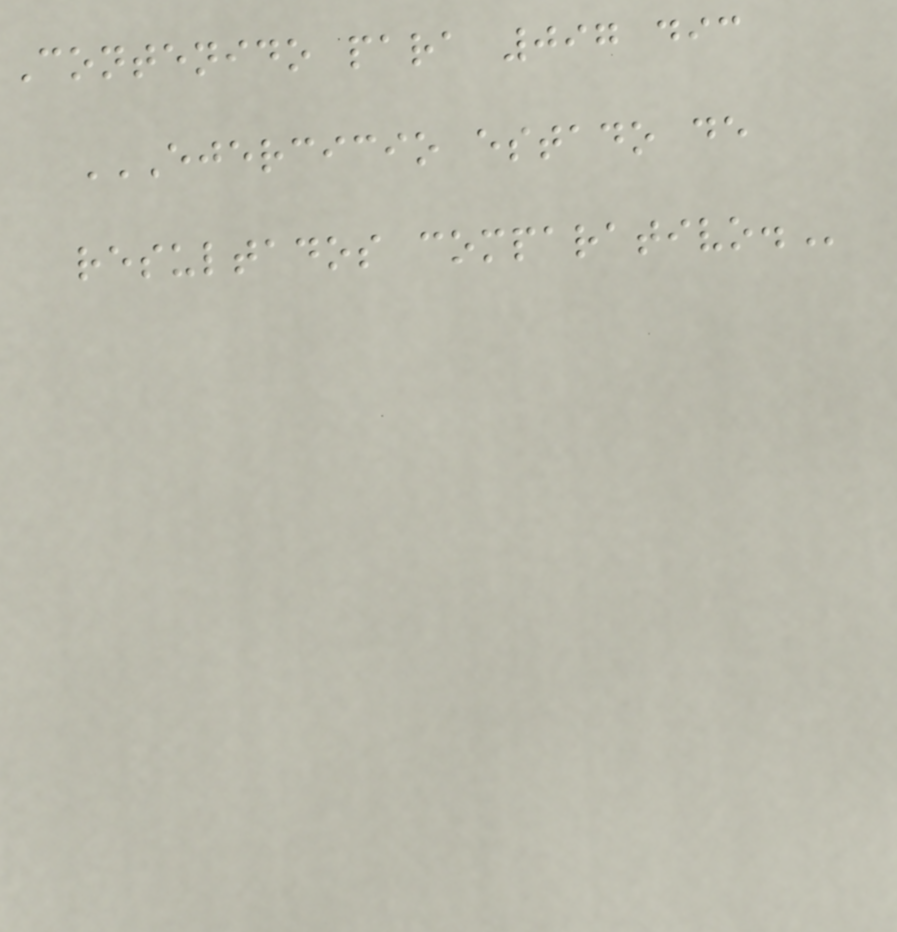Contenido para 097 dic
EJERCICIO ESTADO DE
RESULTADOS COMPARATIVO.
